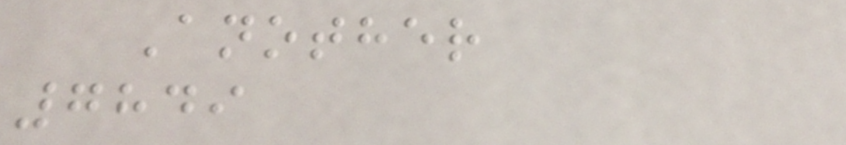Another
7849
